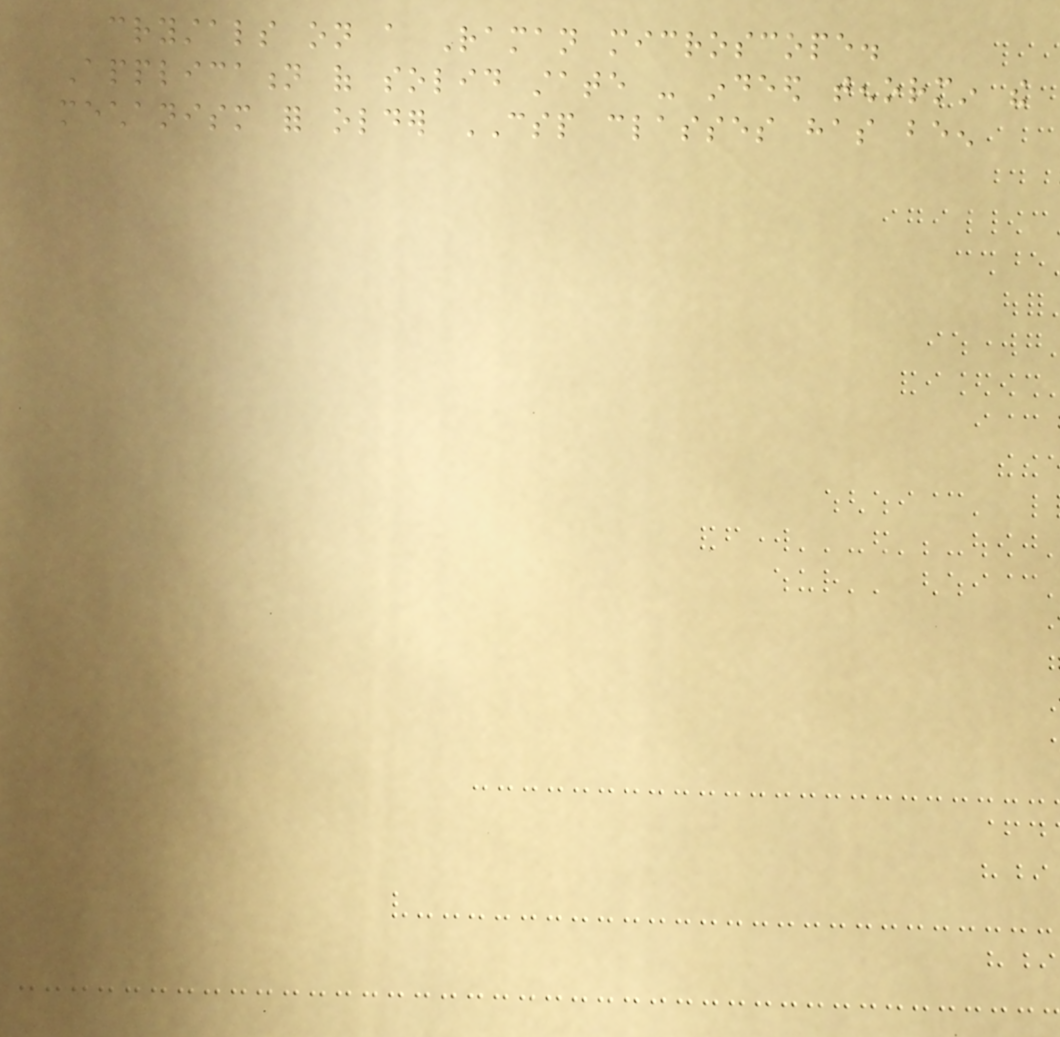crystals on a Raman microscope.
Application of solid state - indeed tenormin the
mechanism for older CSP classes has been
